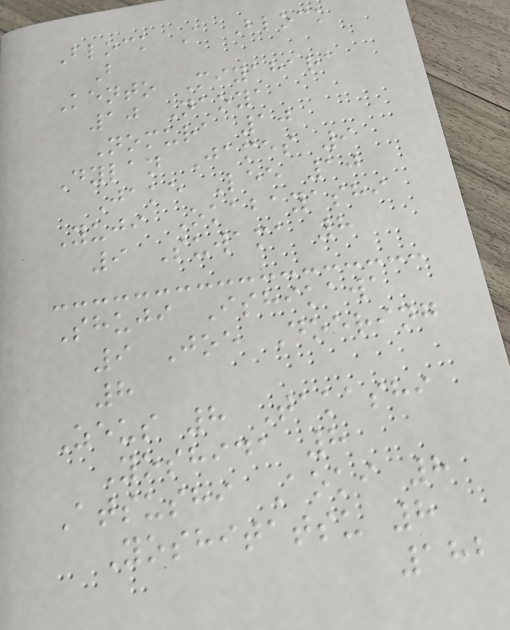Block A Block
B
Kento Miyahara
10 Naoya
Nomura 10
Dylan James 9
Jake Lee 10
Yuji Okabayashi
9 Suwama 8
Shuji Ishikawa
9 Joe Doering
8
Zeus 8 Takashi
Yoshida 8
Atsushi Aoki 8
Yoshitatsu 8
182
